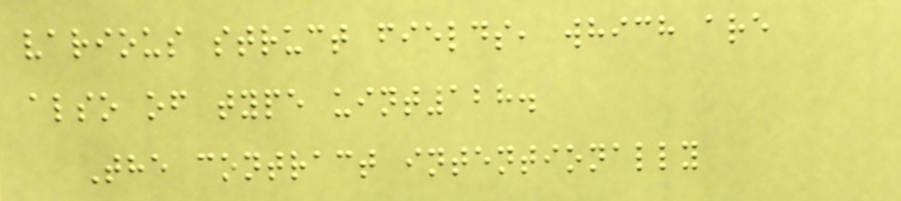various struct fields, which are
also of type uint128.
The contract intentionally
